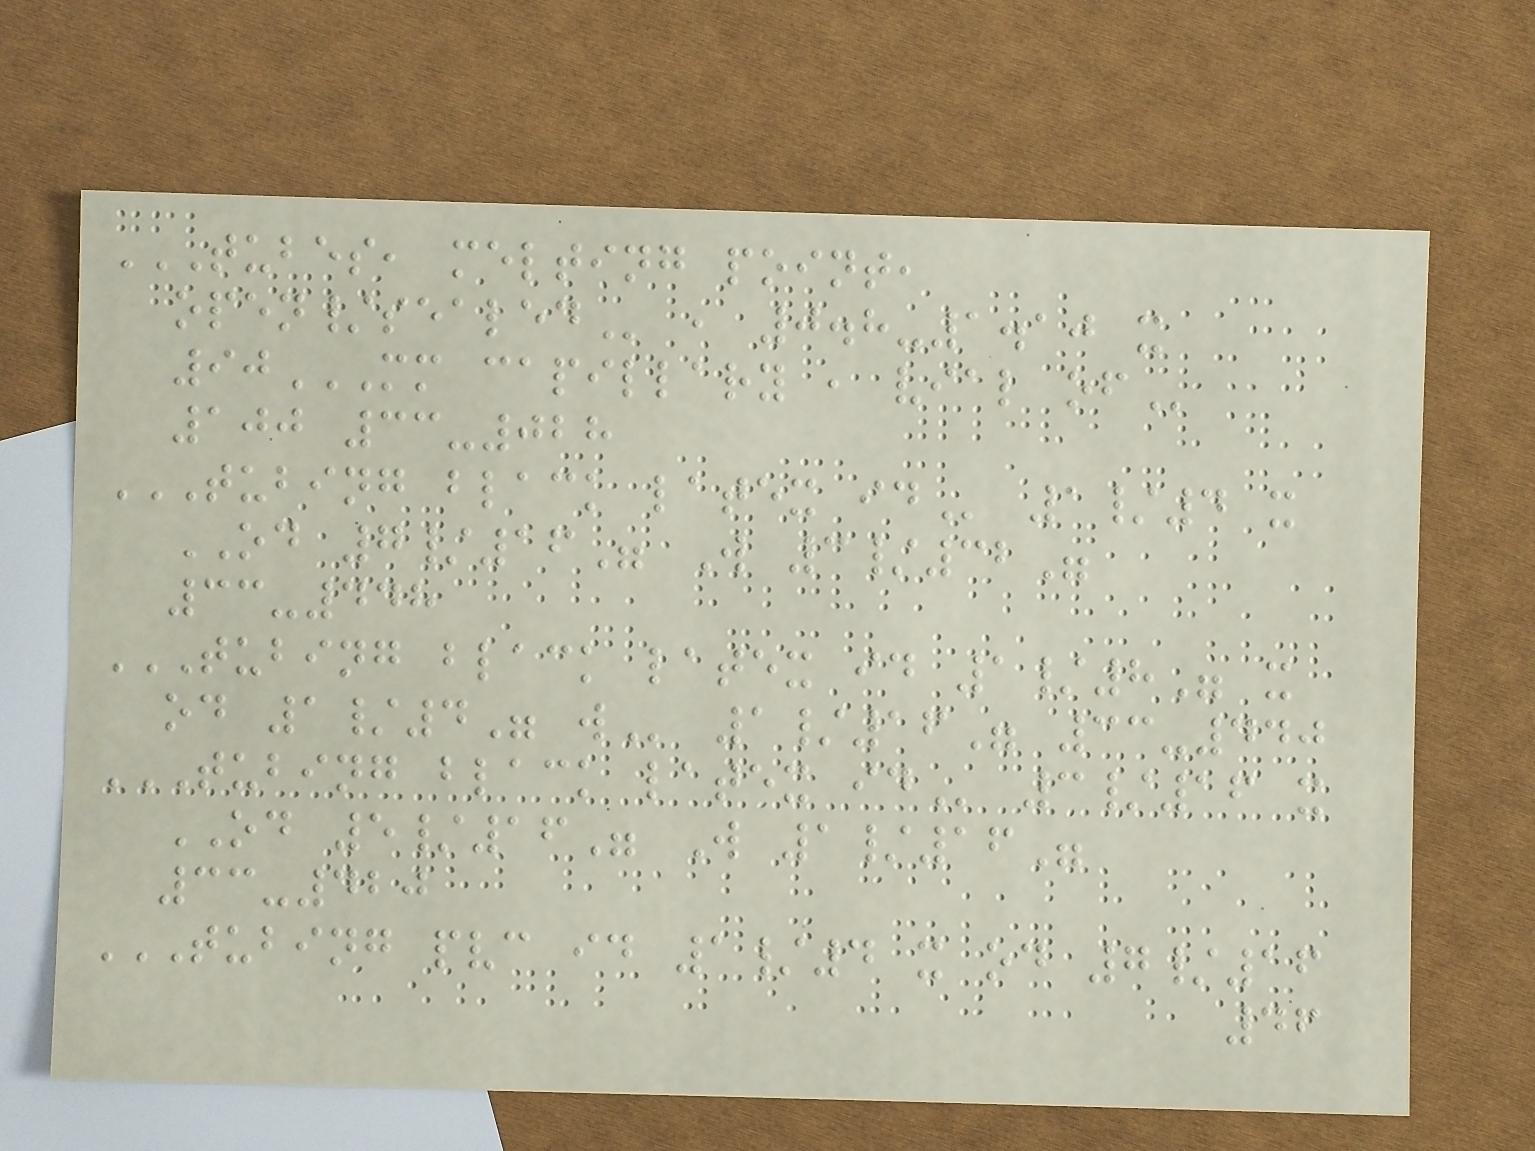TUBES, MELTING POINT,
OPEN/SEALED , 0.8-1.10 x
90MM CAPILLARY , VIAL OF
100 33-028
TUBING BLACK LATEX ID 1/4 x
OD 7/16" W 3/32"
33-448
TUBING BLACK LATEX ID 1/8" X
OD 1/4" W 1/16" 33-440
TUBING BLACK LATEX ID 3/16 x
OD 5/16" W 1/16"
33-420
TUBING PVC ID 1/4 X OD 7/16
46
